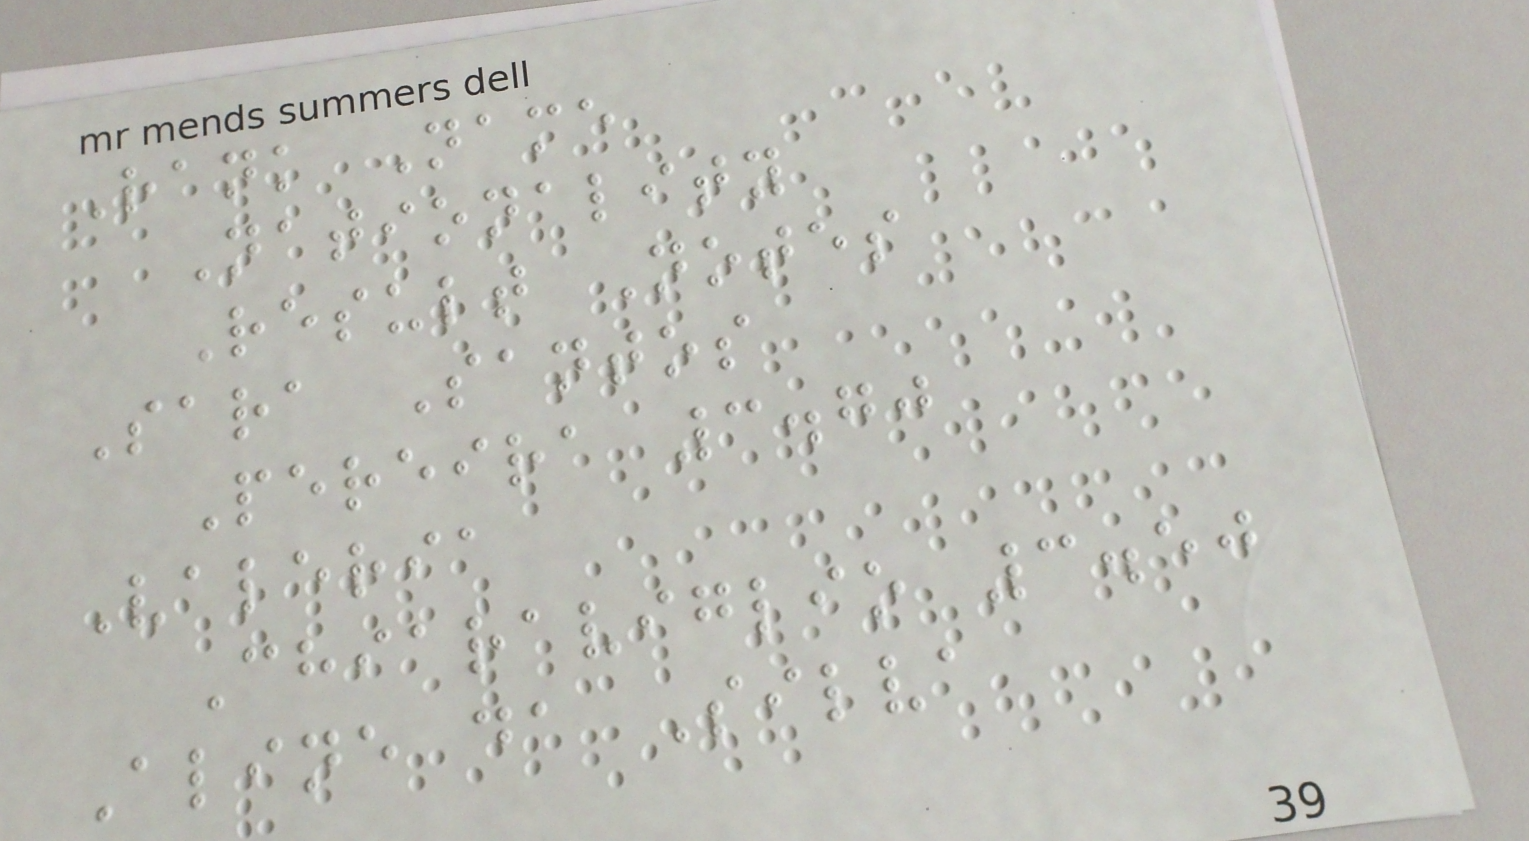Rank Name
Nationality
Result Notes
Sara Santos
Pereira 3.70
Valeria
Chiaraviglio 3.50
Aline da Silva
